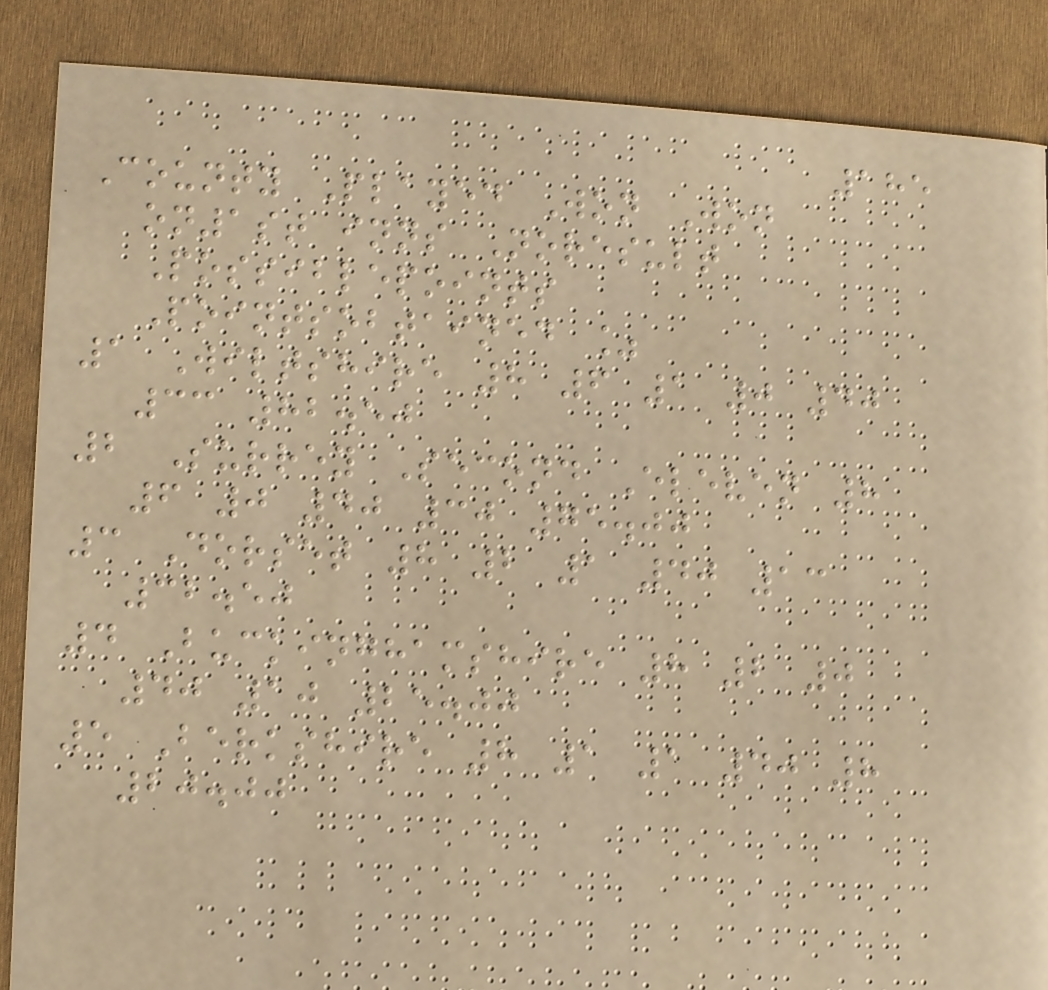185
County Played Won Won
on1st inns Noresult
Possiblepoints
Pointsobtained %
1 Wiltshire 8 6 1 0 40
33 82.50
2 Surrey Second Eleven 8
6 0 40 30 75.00
3 Dorset 8 2 1 40 13
32.50
4 Buckinghamshire 8 2 0
40 10 25.00
5 Berkshire 8 1 1 40 8
20.00
